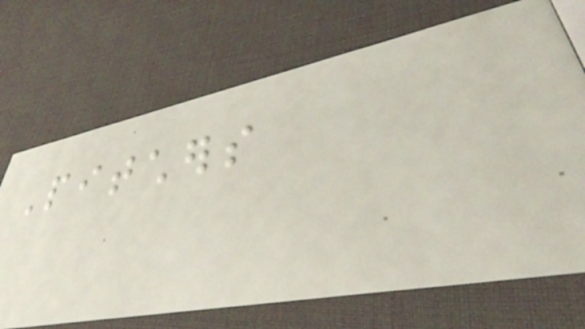Pitchers
